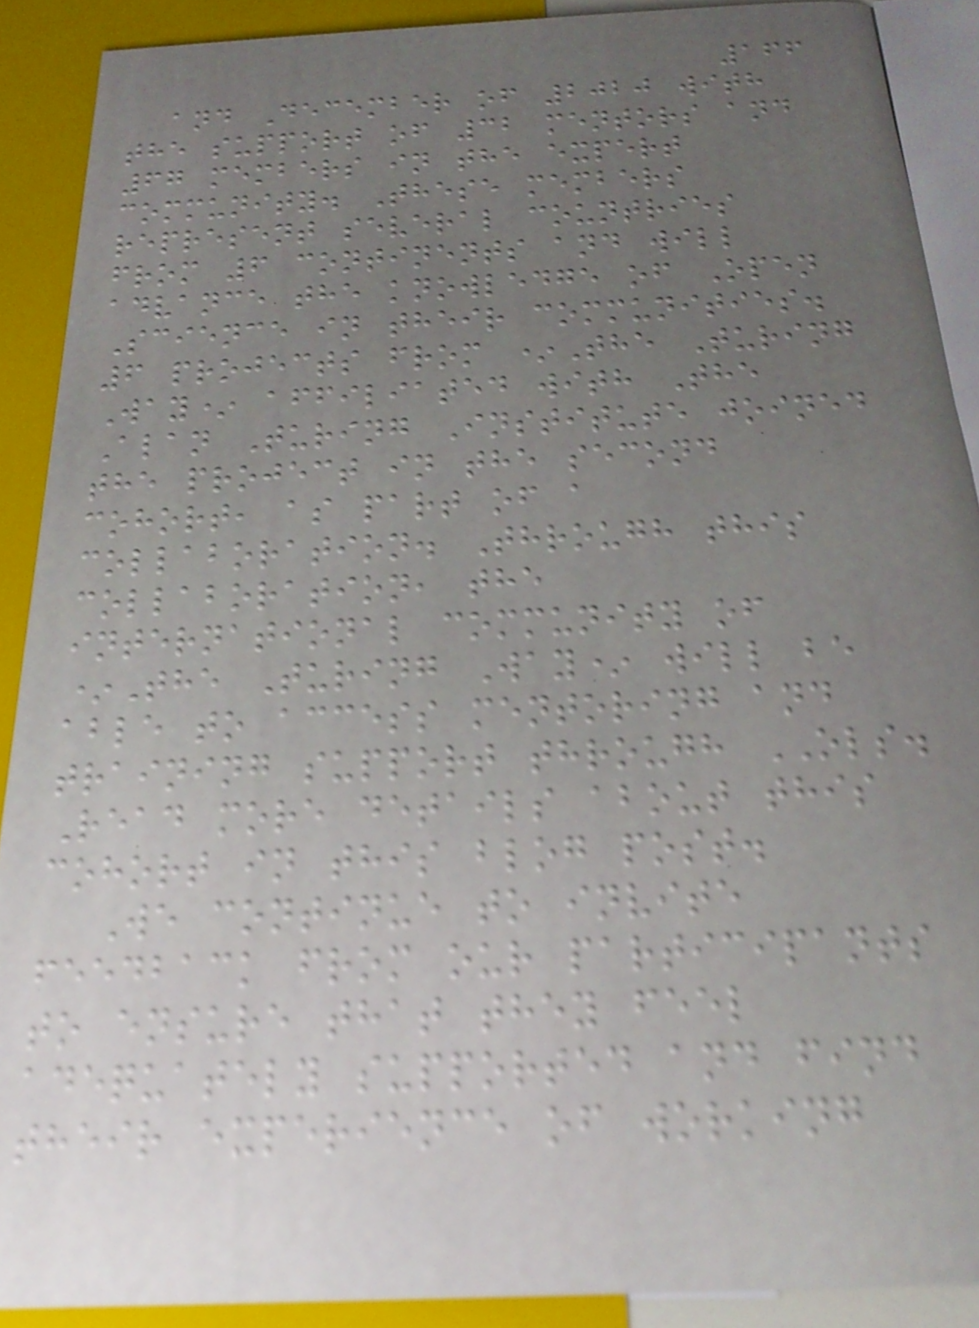166
and December of 2020 with
the support of 32 mentors and
67 members in the expert
community. These members
represent several countries
from 6 continents and will
advance the knowledge of Open
Science in their communities.
6 projects from *The Turing
Way* affiliated with The
Alan Turing Institute joined
the project in the second
cohort, as part of a
collaboration. Through this
collaboration, the
international community of
*The Turing Way* will be
able to access mentoring and
training support through OLS.
Read more details about this
cohort in this blog post.
We continue to invite
feedback from our participants
to ensure that they feel
adequately supported and find
their experience of working
